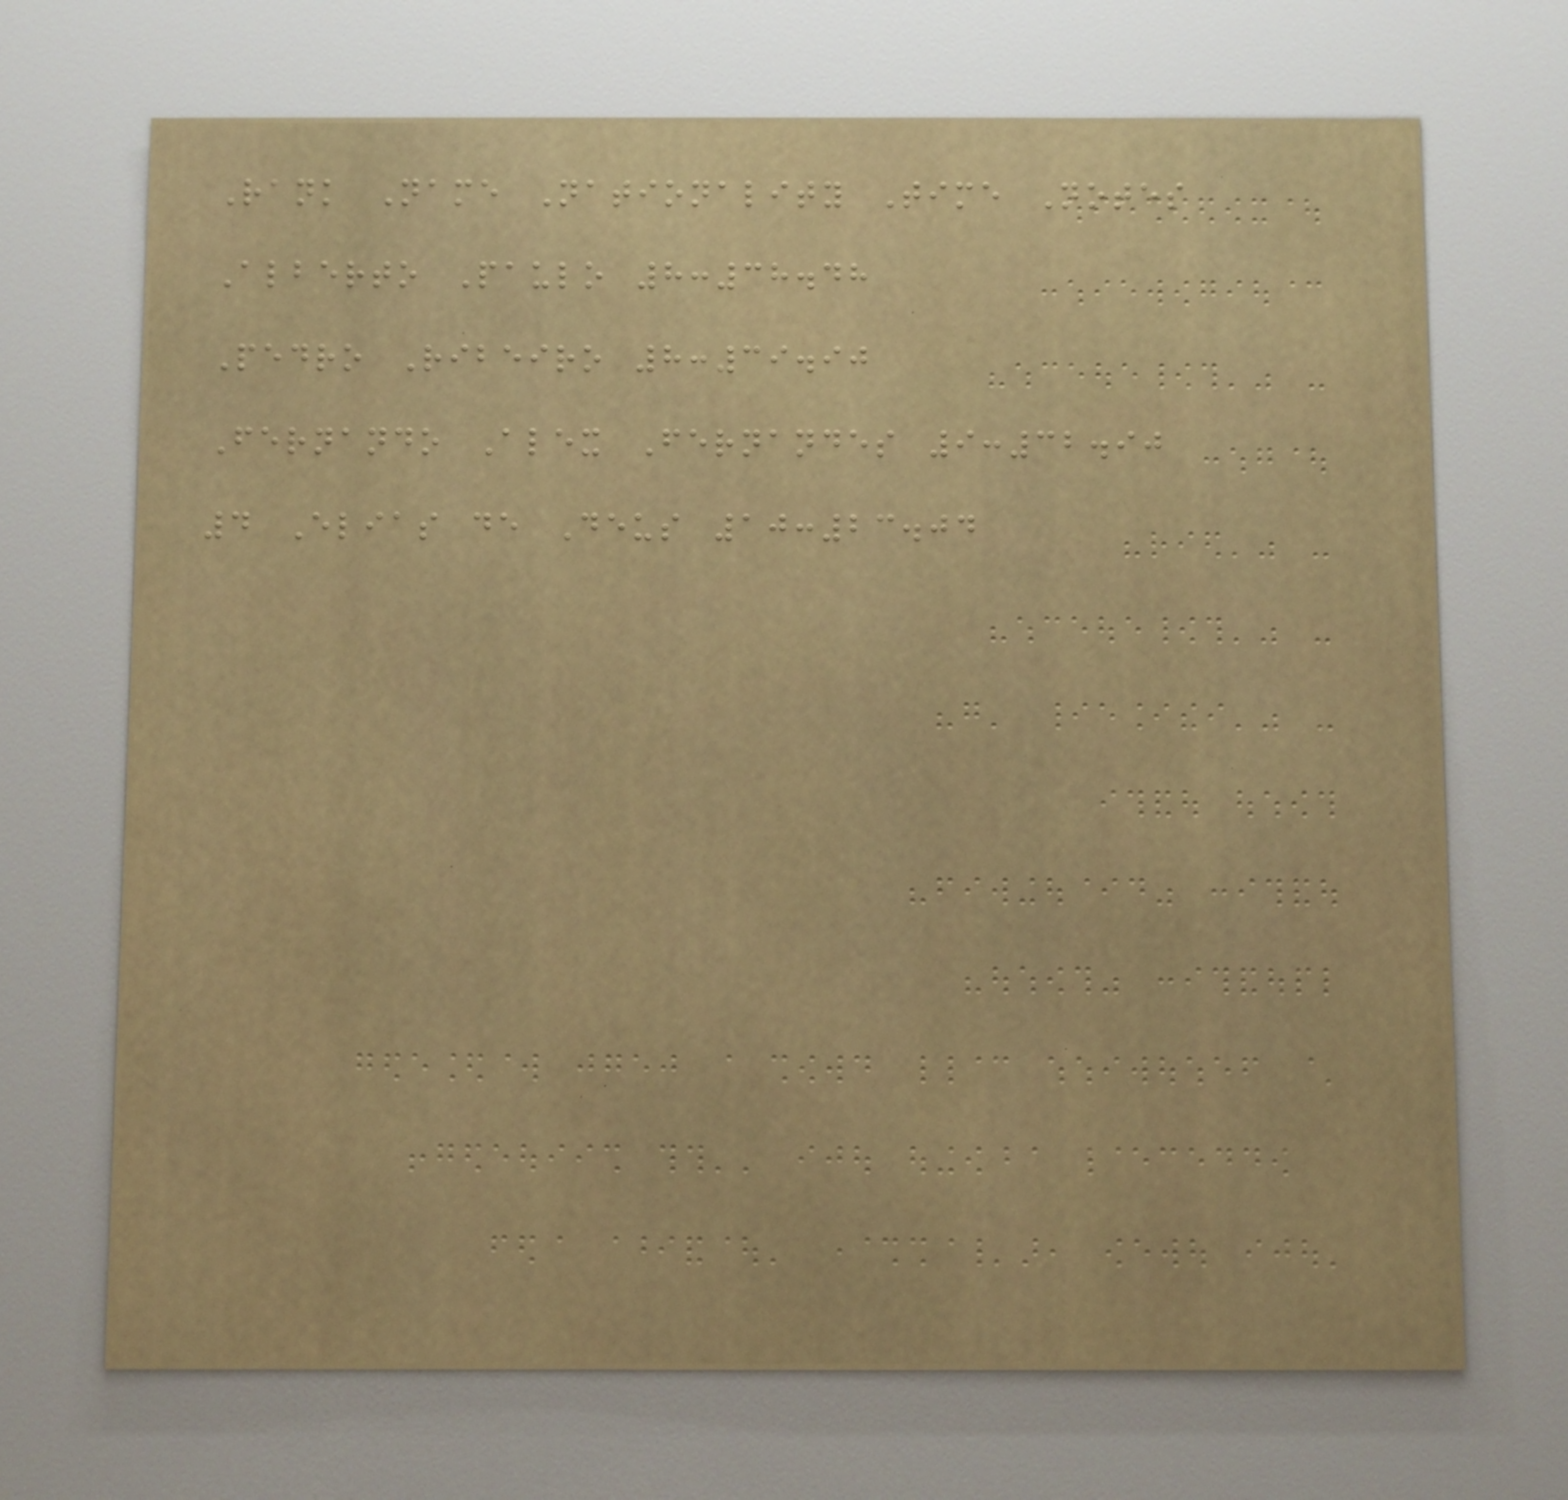Rank Name Nationality Time Notes
Alberto Paulo 8:38.48
Pedro Ribeiro 8:39.90
Fernando Alex Fernandes 9:32.90
4 Elias de Deus 10:23.04
